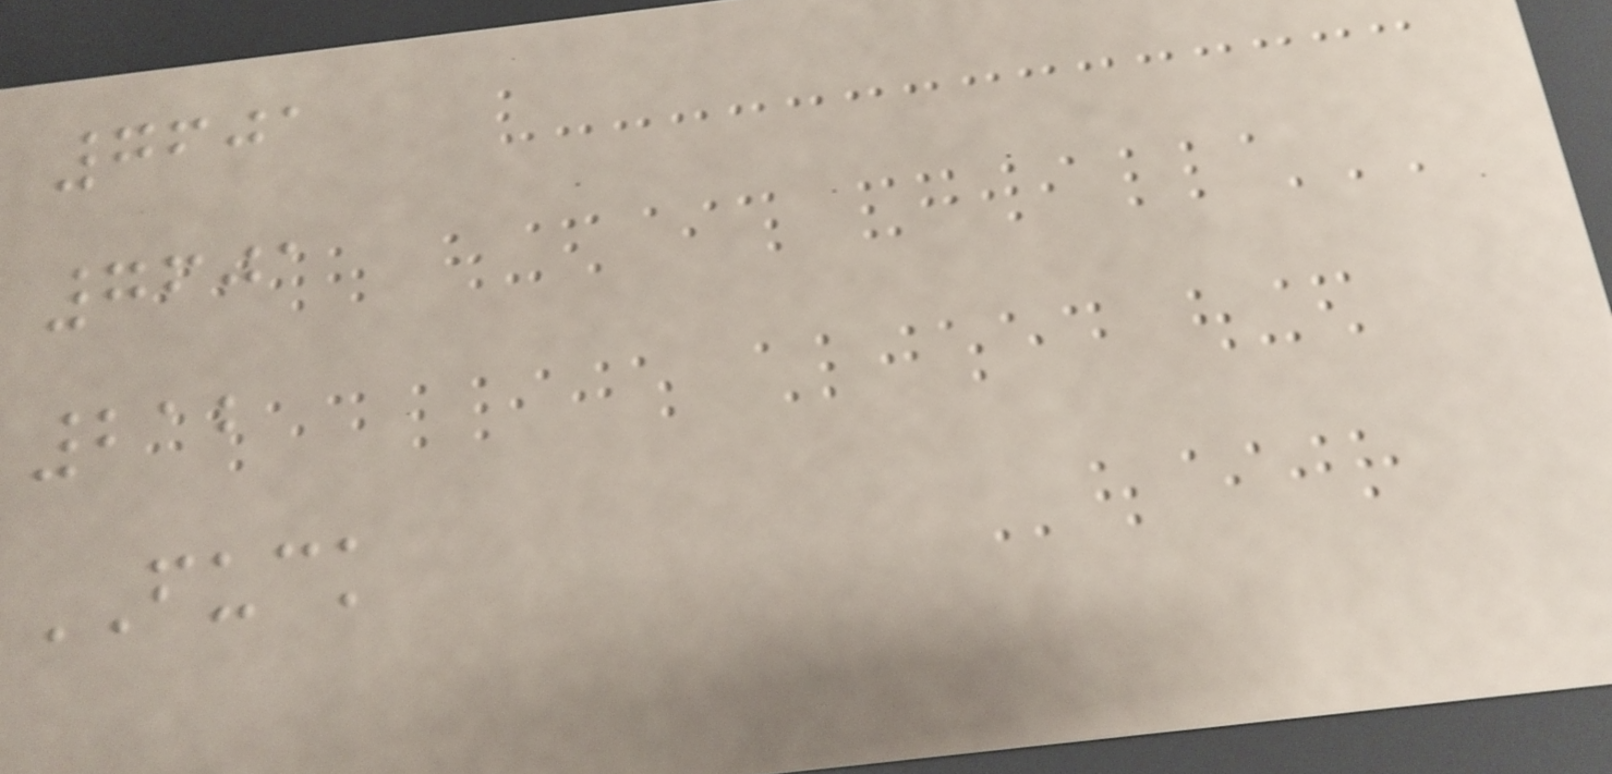7601
7601
212
FUCK
